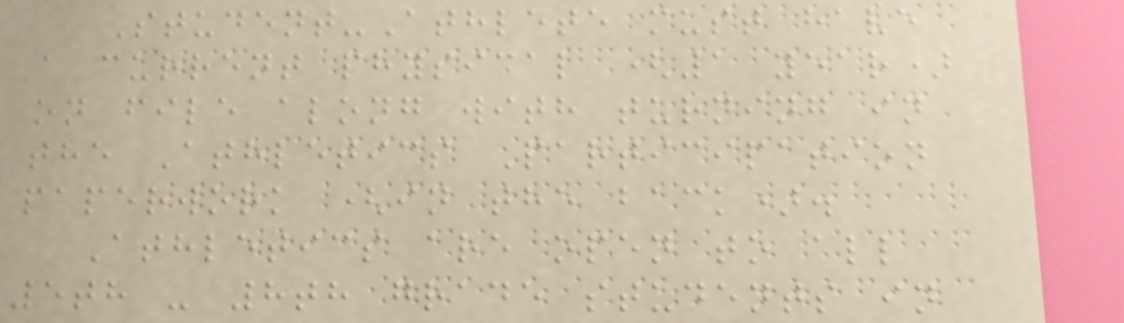Student-Athlete must have
a current physical (1 year)
on file along with turning in
the Athletics Participation
paperwork (in the back).
Athletics are open to all
5th - 8th grade students in
